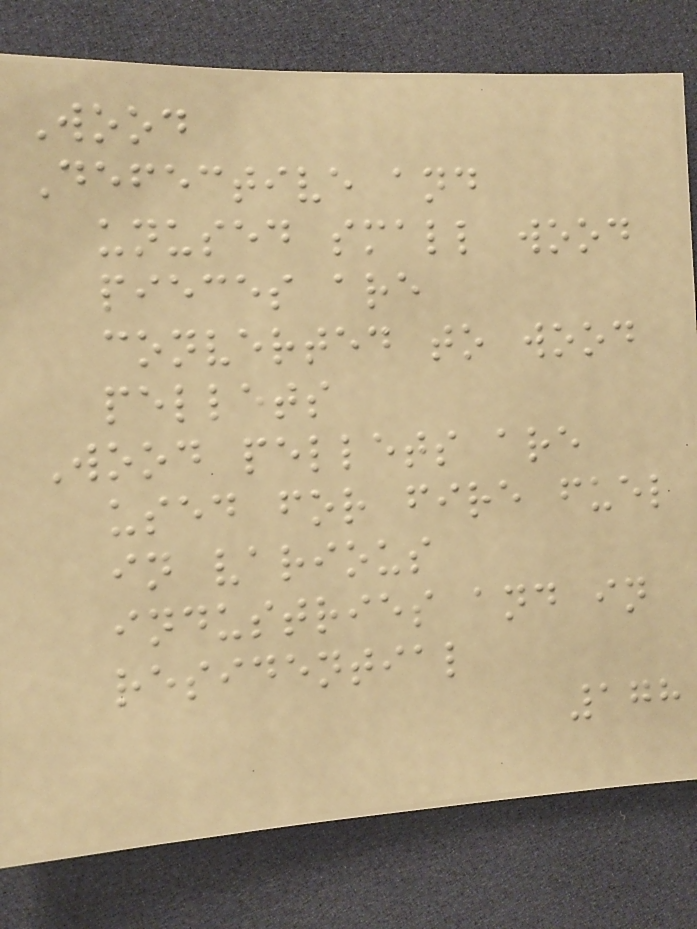Wood
Defective and
unused small wood
pieces are
converted to wood
pellets
Wood pellets are
used for fire fuel
in various
industries and in
residential
178
